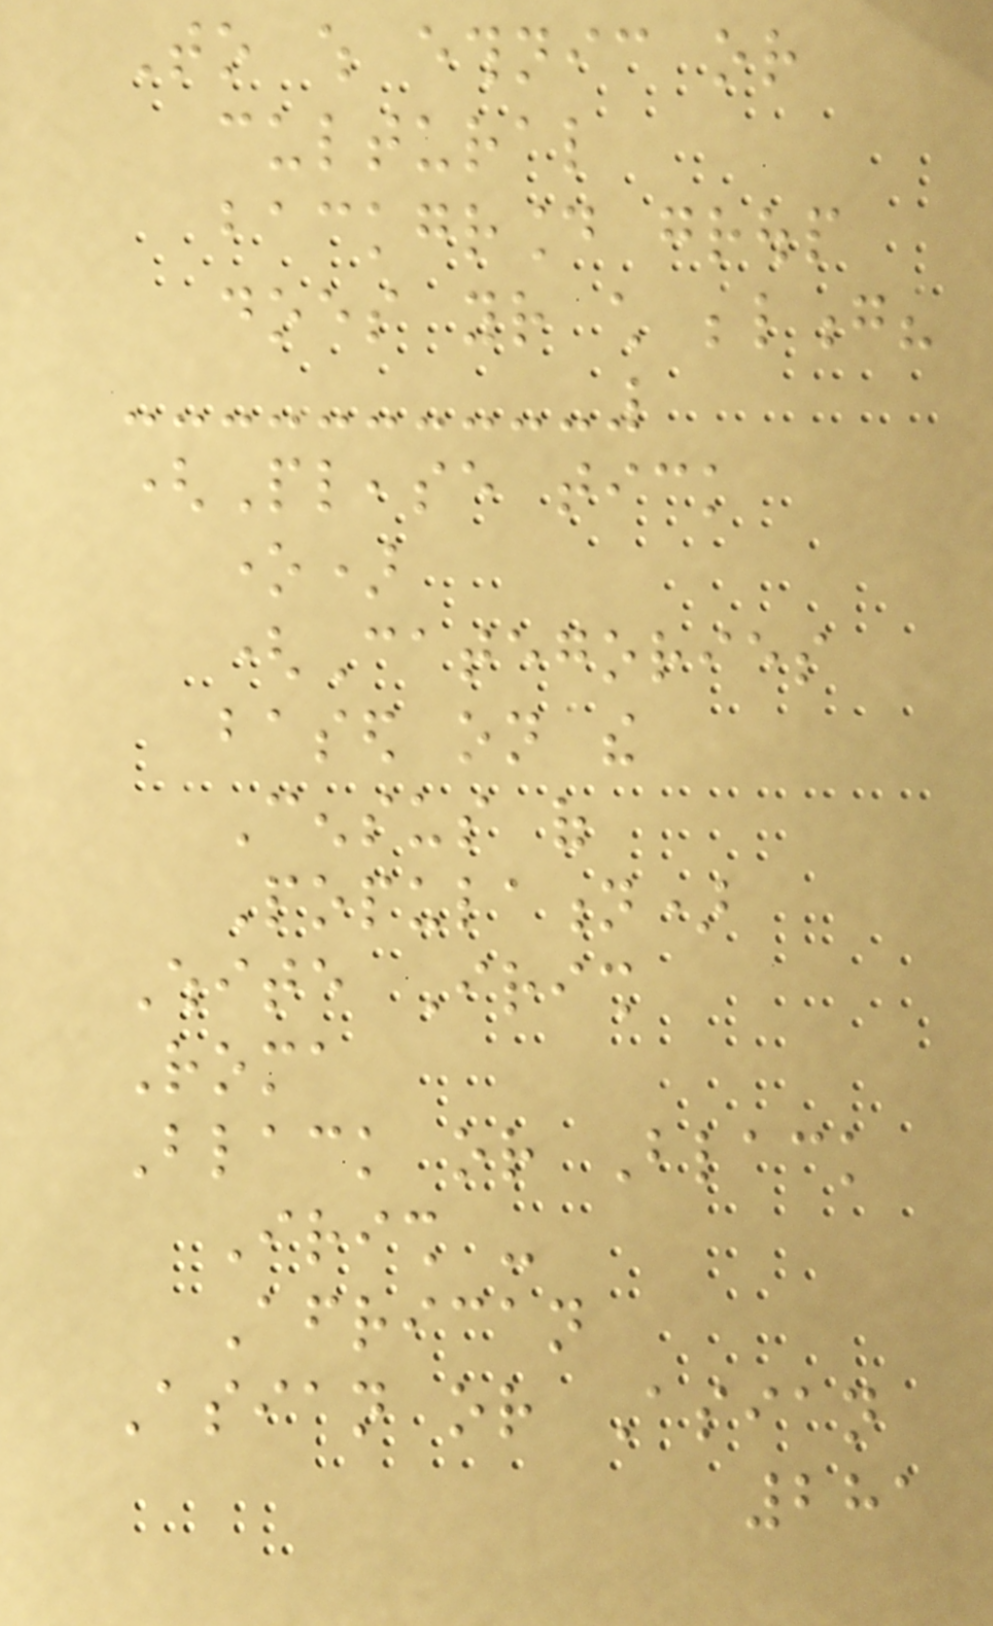To which ethnic or
cultural
background group
does your child belong?
(Please tick
one)
(Categories
based on the
Census of
Population)
White Irish
Roma
Black or Black
Irish -
African
Asian or Asian
281
